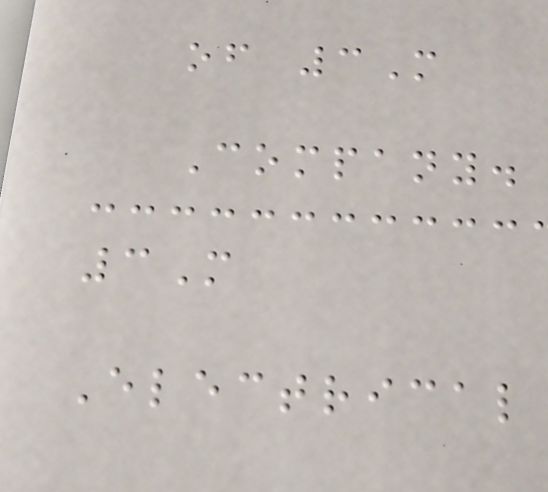of 3M
Company.
3M
Electrical
